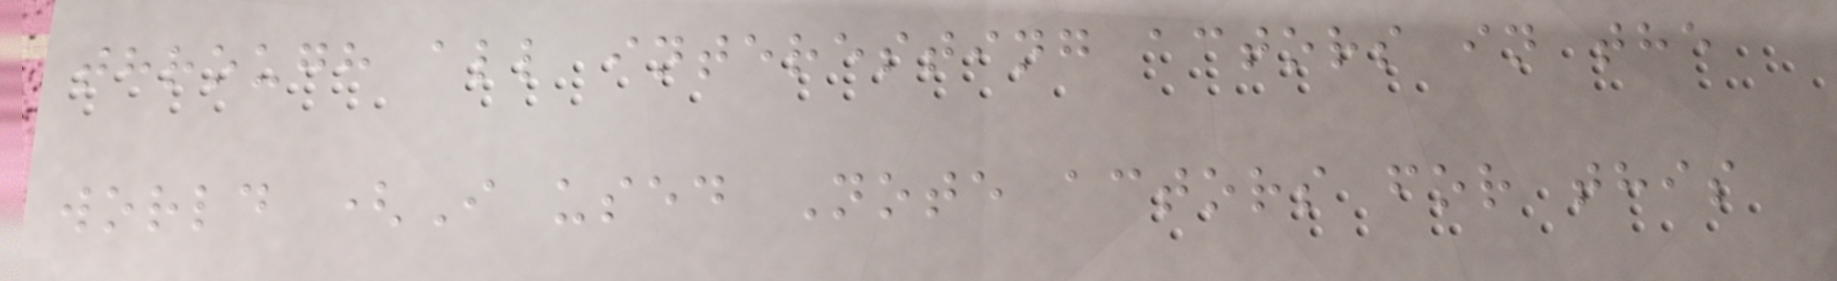through all interesting actors in the
world (I used Note actors for this
